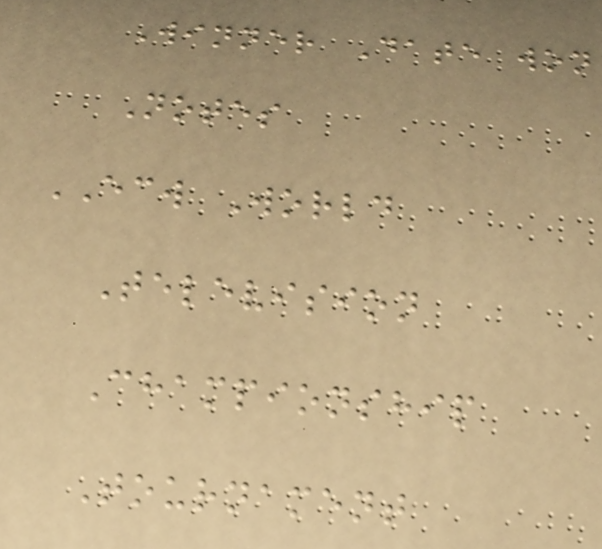Winner Date won
Notes
ECW World
Television
Championship
Tournament
